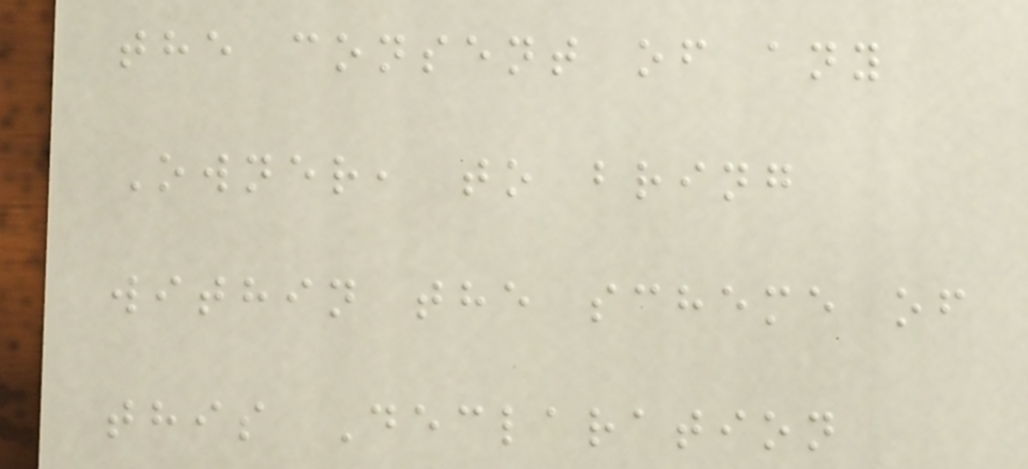the consent of any
Owner, to bring
within the scheme of
this Declaration
